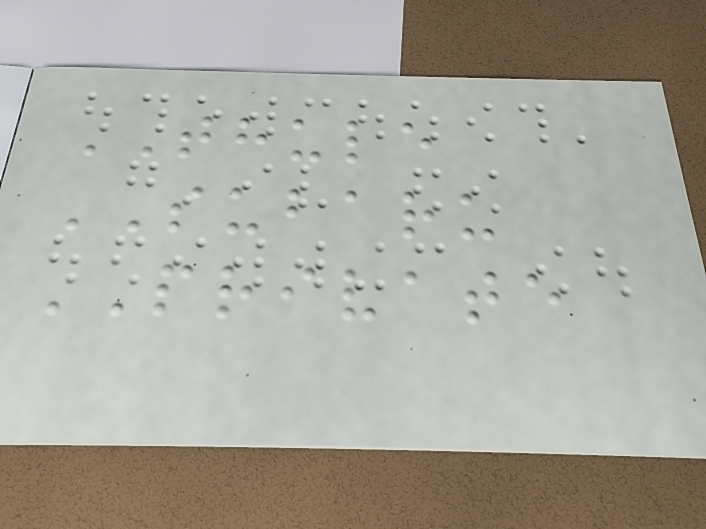THULE
SUBARU
PRIVATE
